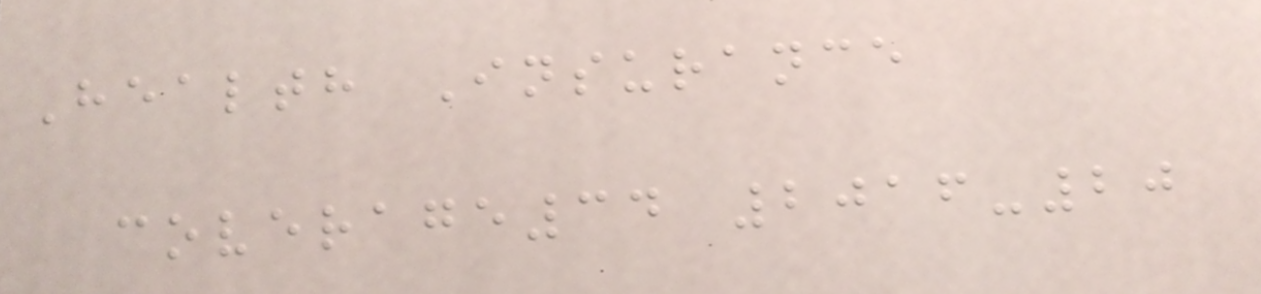Health Insurance
coverage34 2016-20
